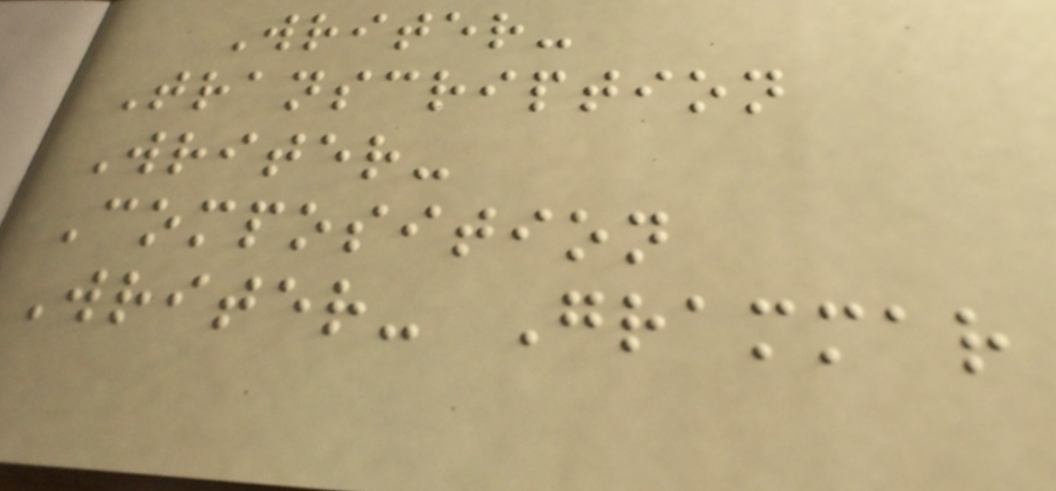Writer-
Transcription
Writer-
Composition
Writer- Grammar
